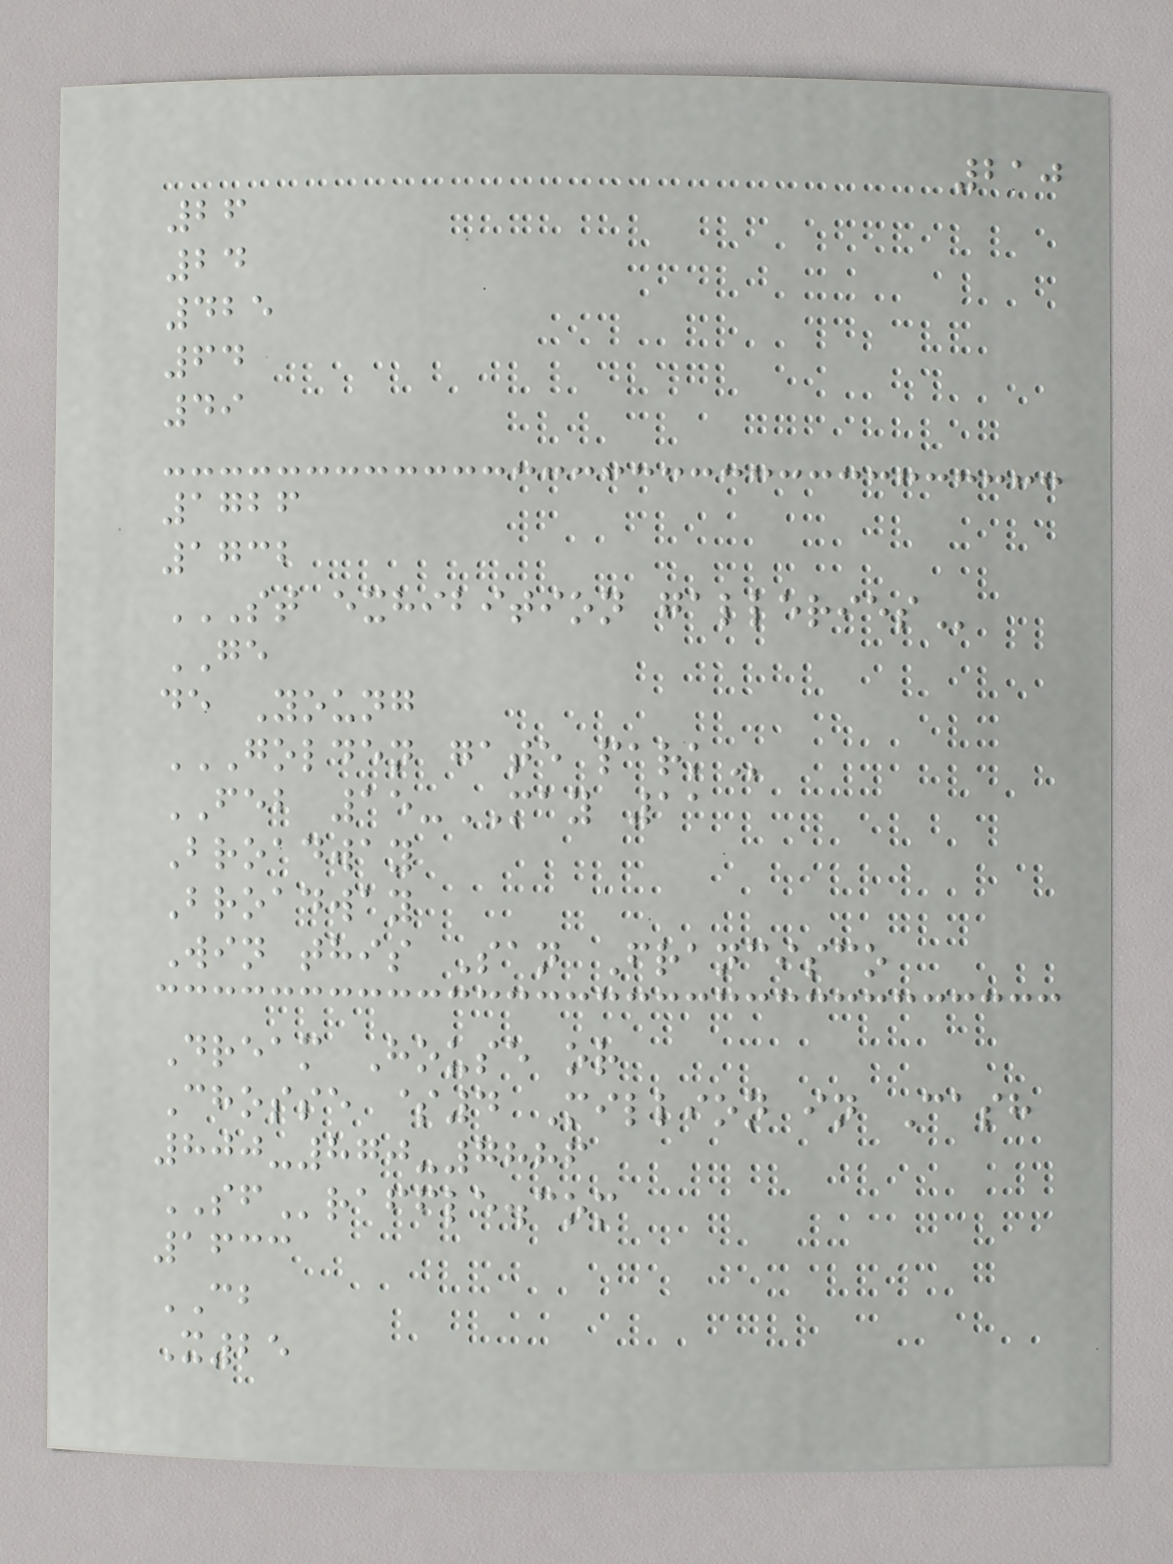210
26
24
425
64
49
1726
1732
ST EXHIBITION GALLERIES
GE
de Young
GOLDEN GATE PARK
FEB 15-MAY 11
Broadway
Broadway
Win this San Francisco
Dream House or
Chosse $4 Million in Cash
800-870-7886
SFraffle.com
1633
CB
X25
